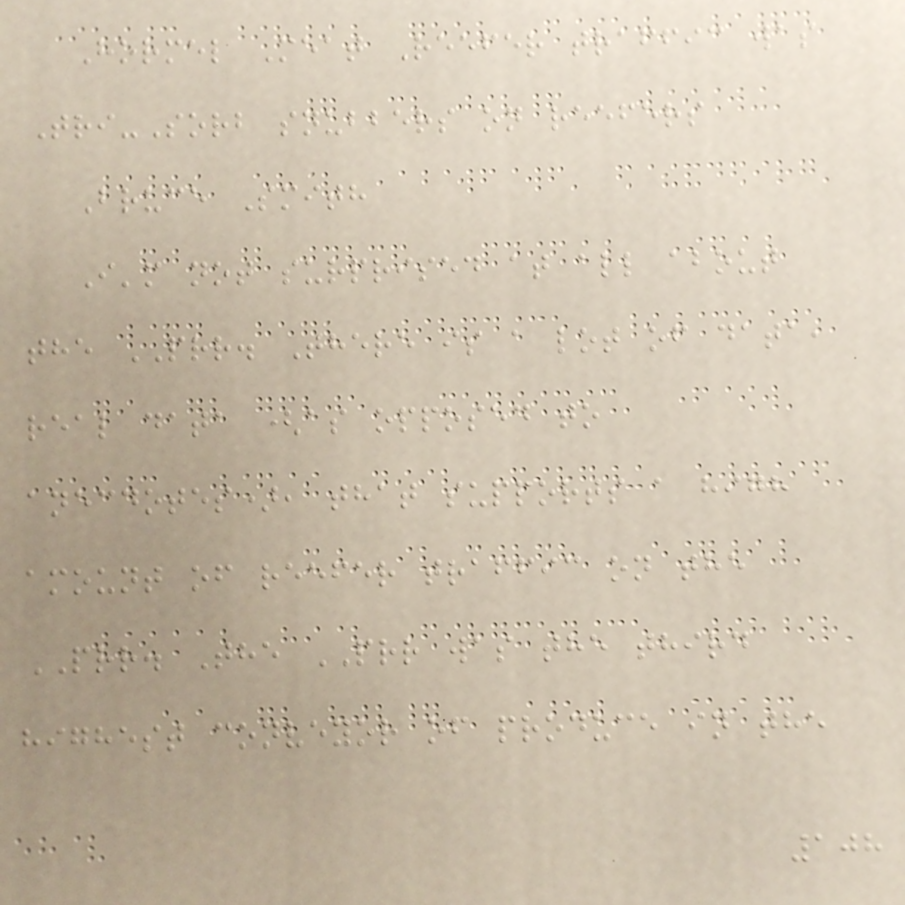Hormel Meat Reefer traffic was
Tri-Sorb snubbers on reefers
Bruce Smith
I'm not surprised at all about
the PRR. There is a lot of data,
real data (as opposed to
anecdotes), that supports a high
amount of reefer traffic on the
PRR. The PRR was the third
highest conveyor of produce in the
108
